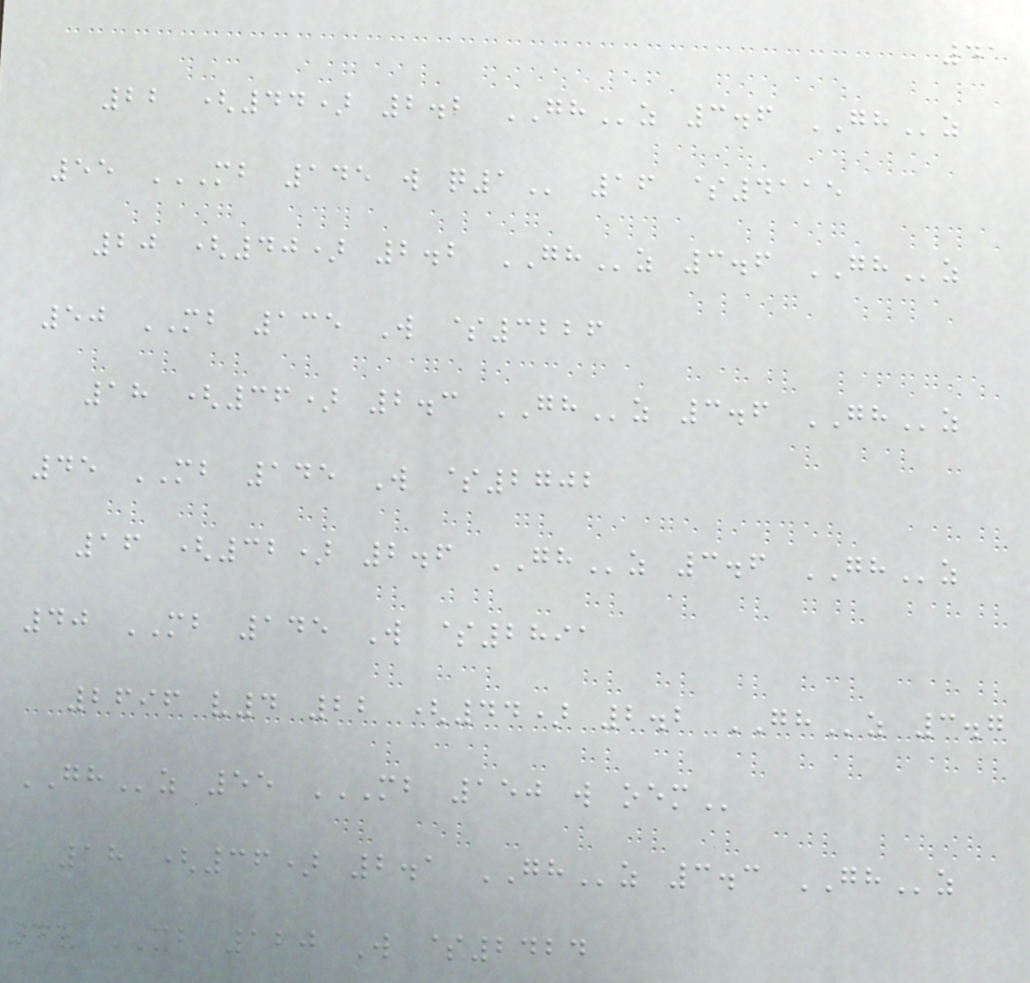41
22 (44) 2.2 GHz 3.6 GHz
55 MB 145 W Q1 16 $4115
20 (40) 2.2 GHz 3.6 GHz
50 MB 135 W $3226
18 (36) 2.3 GHz 3.6 GHz
45 MB 145 W $2702
16 (32) 2.6 GHz 3.6 GHz
40 MB 145 W $2891
2696 v4 22 (44) 2.2 GHz 3.7
GHz 55 MB 150 W OEM
18 (36) 2.1 GHz 3.3 GHz
45 MB 120 W $2424
